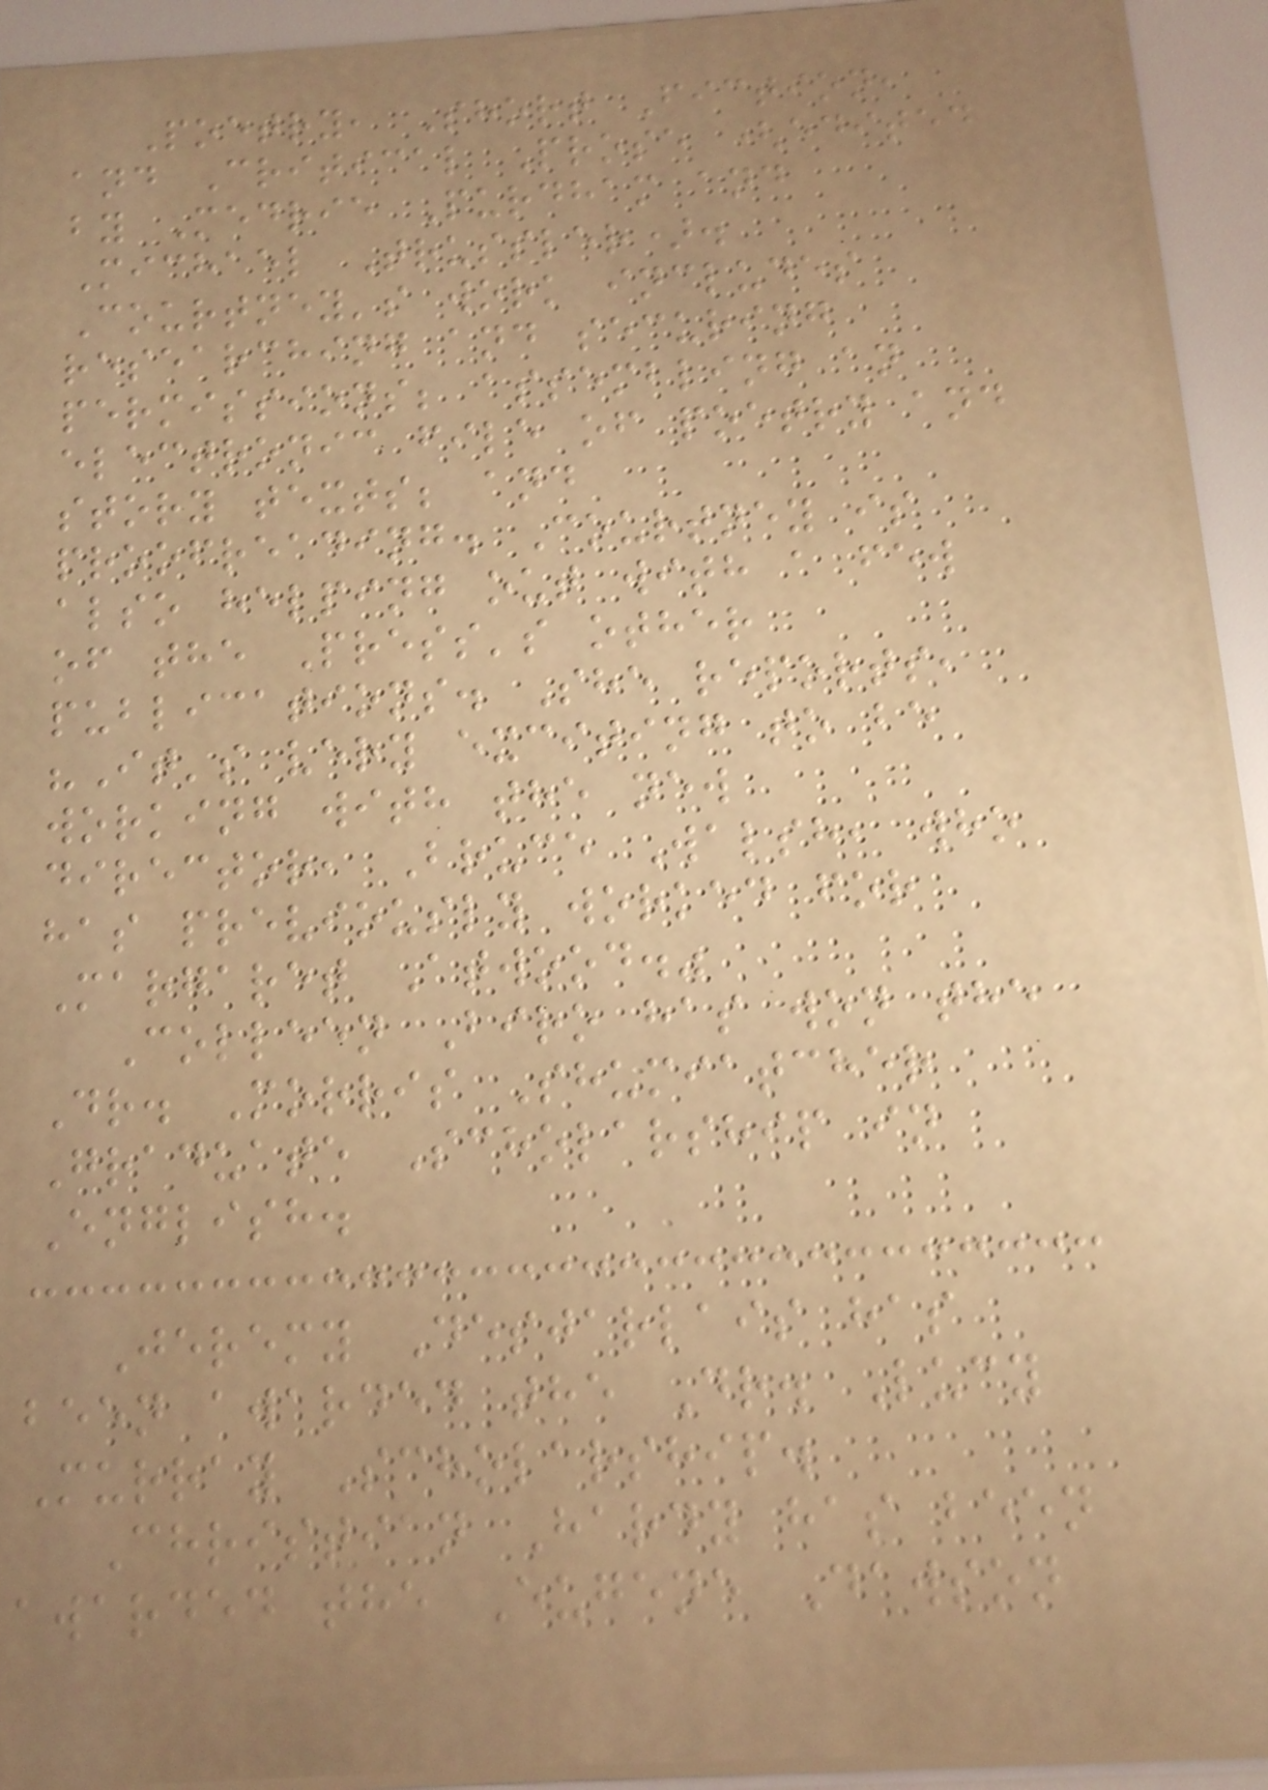Poetry, Short Fiction,
and Critical Prose (edited
by Medrie Purdham and
Michael Trussler).
Courtney's work includes
researching and securing
permissions; assembling an
electronic file of poetry and
story texts; and
proofreading. Courtney is
also helping out with a few
of the Press's other
publications. She reports,
"It's very exciting to be
working with the new
director, Bruce Walsh, who
has previously worked for
Margaret Atwood."
Colleen Biro has won the
Dr. Morris Shumiatcher
Graduate Scholarship in
English.
Jeremy Desjarlais has
been awarded the Dr. Lucy
Murray Scholarship.
Christian Hardy has been
awarded the Eugene Dawson
